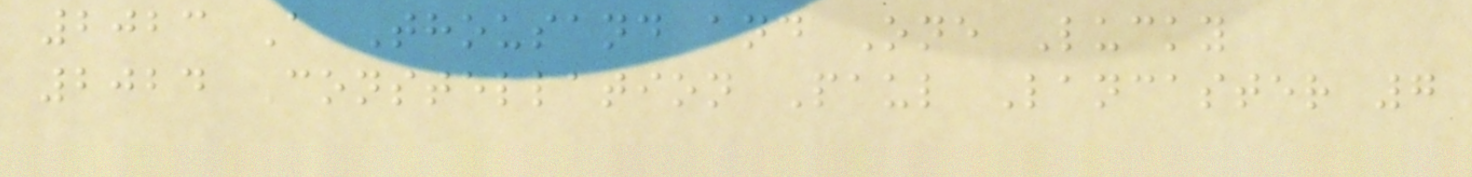2023 A Thousand and One Lucky
2024 Constellation Paul Lancaster 7
